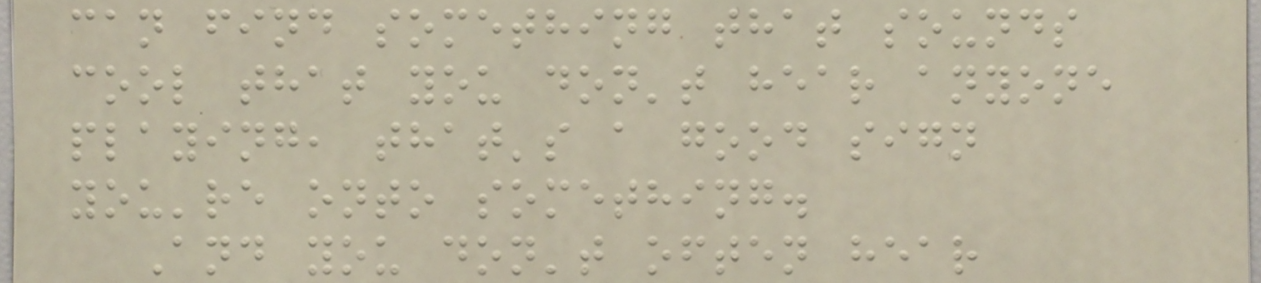can find something that sounds
cool that you don't hear anyone
playing, that's a good sign
you're onto something.
And you don't often hear
